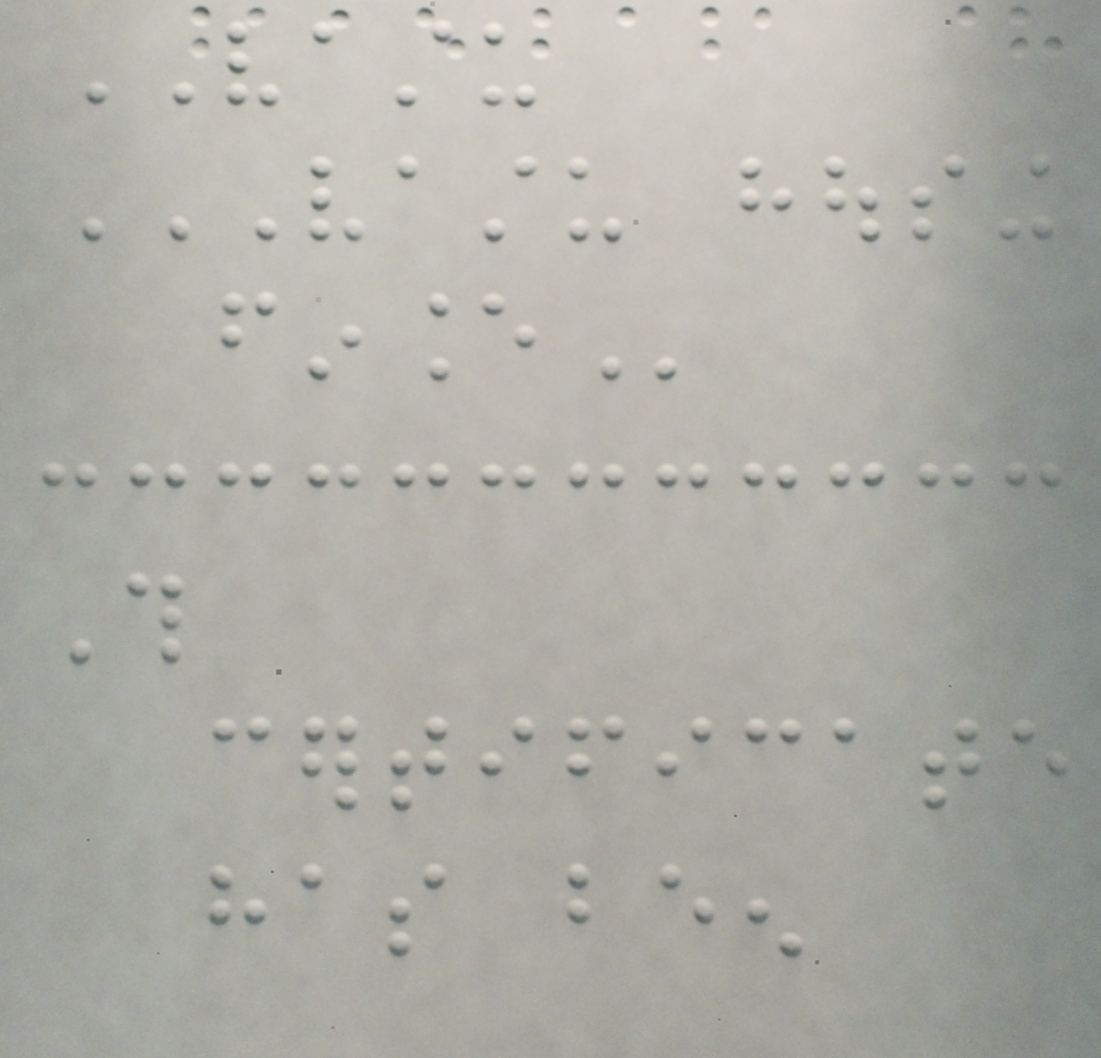VASTU
VASTU HOUSING
FINANCE
This
certificate
has been
